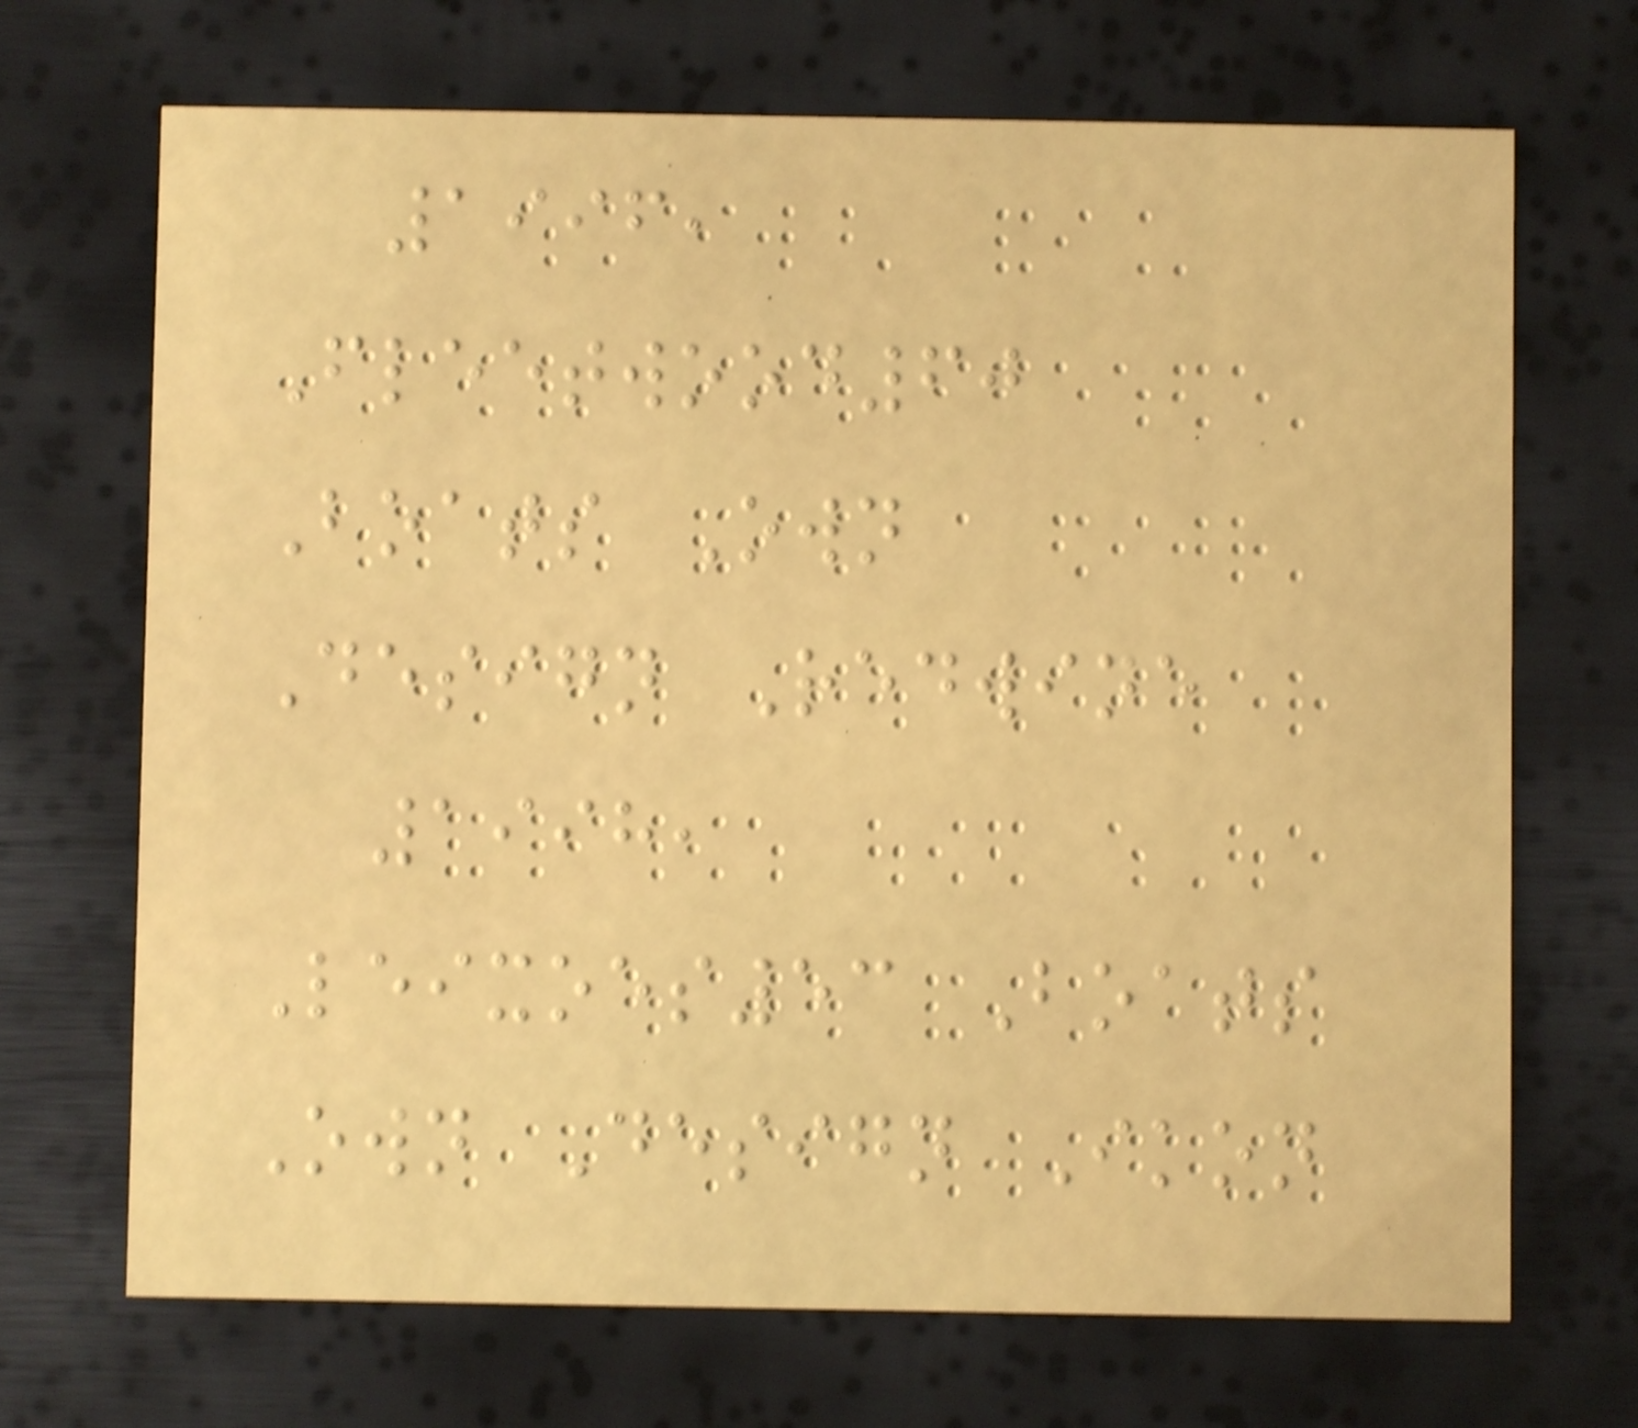1996,
Fleetwood60
Boats Own
Design Redwine
1998,
Leixoes53 Boats
Own Design Ikon
